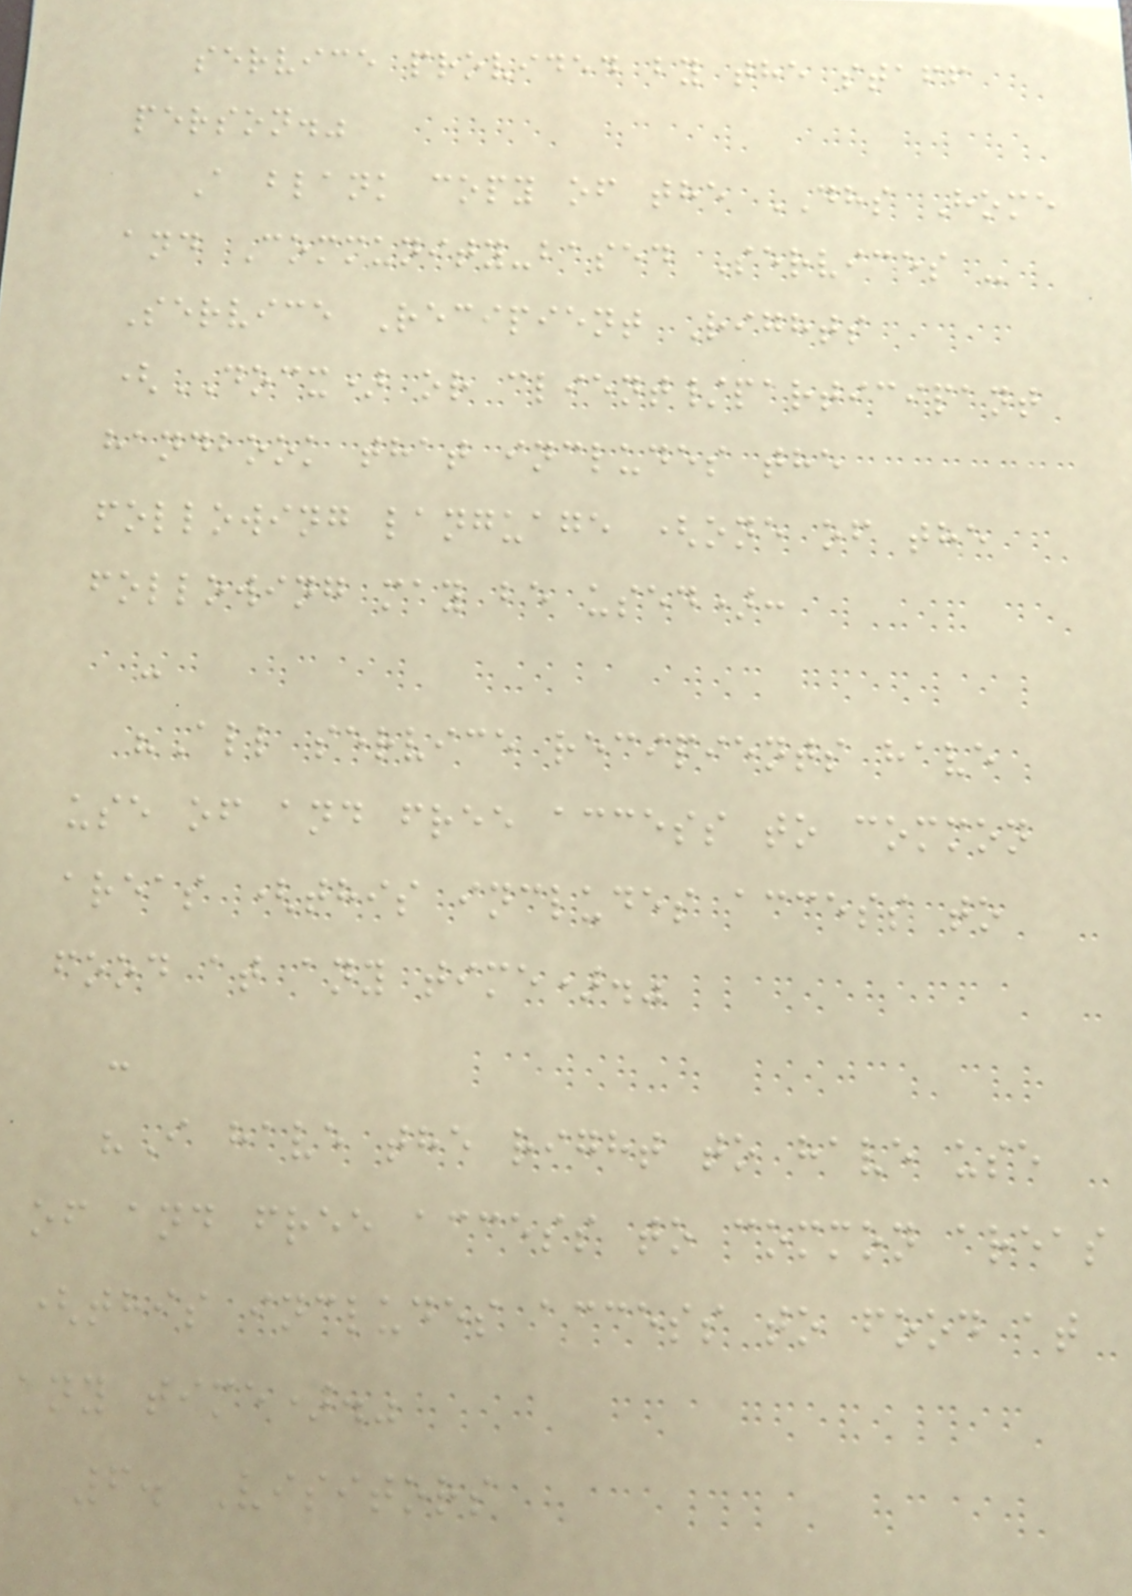service provided by the staff
person."
A blank copy of the DHS Home
and Community-based Services -
Service Recipient Rights
(DOCX) or client/participant
handbook that includes the
following language (one of the
following may be used):
-
"All service recipients have
use of and free access to common
areas (this includes access to
food at any time)."
-
"I have the right to have use
of and free access to common areas
(this includes access to food at
any time)."
6. Visitors
